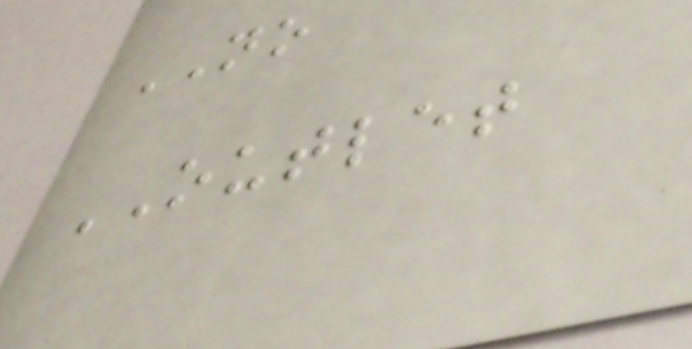NO
OUTLET
